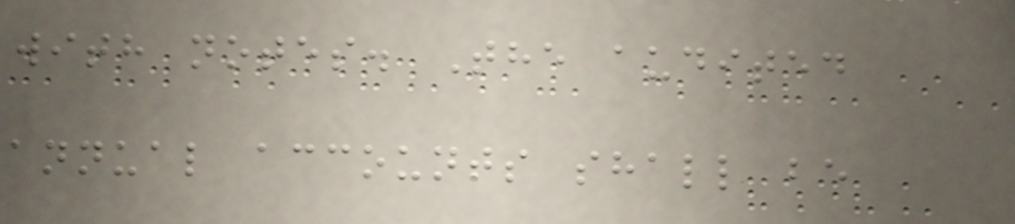with notes. The audited
annual accounts shall be
